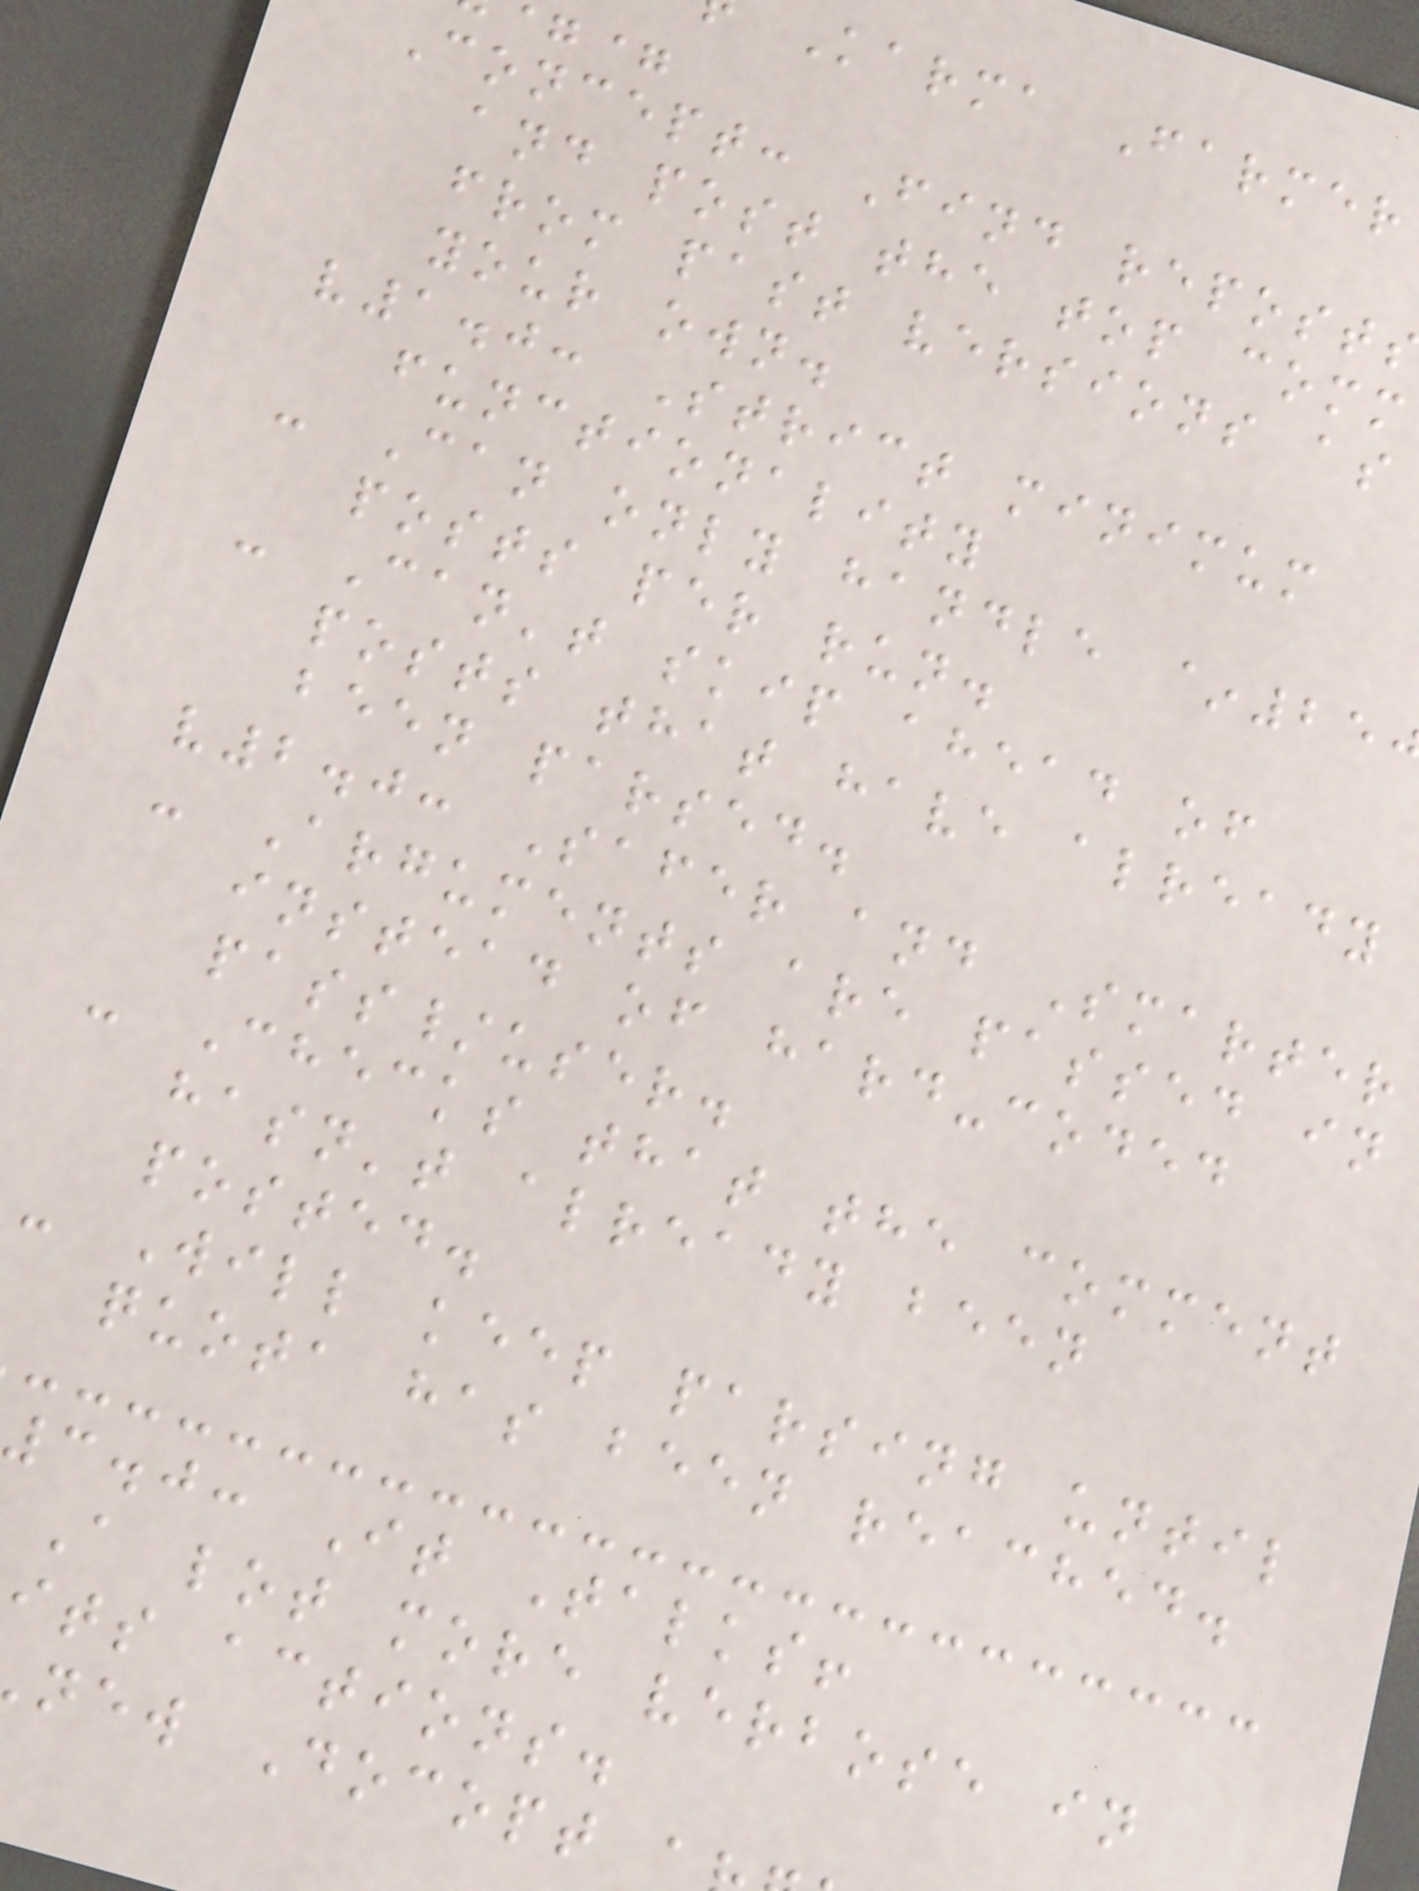Karma Farmer
Concept: Find repost
and post the top comm
from past versions as
your own.
v1.0: Strict minimum
functionality
- Can only handle ~25
posts per run.
- Can't skip ahead of
posts that have already
been parsed.
v2.0: Safer and Smarter
- Arguments are passed in
instead of hard-coded
pass/user.
- Checks that the comment
hasn't already been
posted.
- Will keep parsing until
quota has been reached.
3.0: It Talks!
A lot more verbose in
its actions.
new Docopt a
